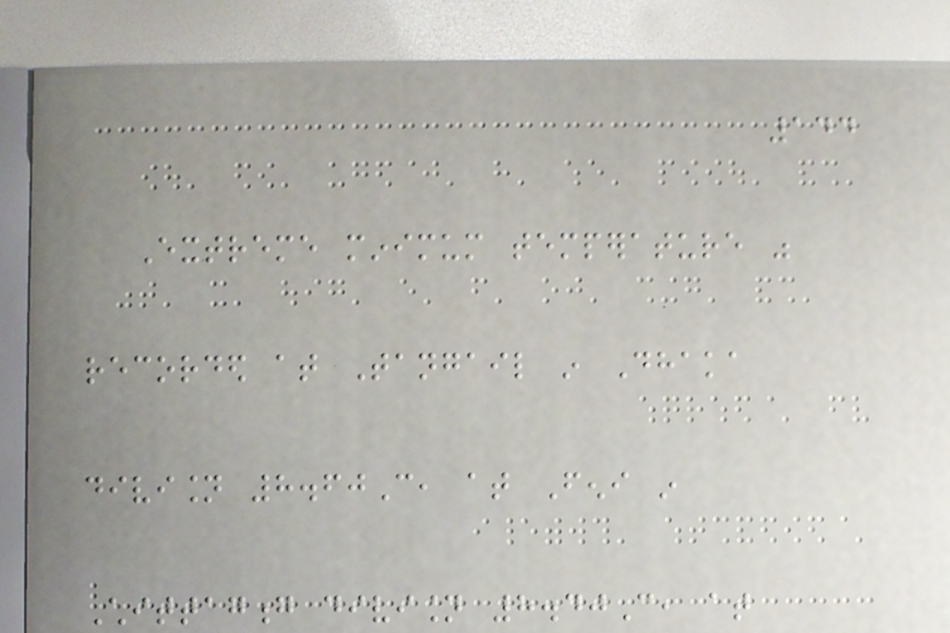144
Extreme minimum temperature was
recorded at Tangail in Dhaka
division 8.60C, at Feni in
Chittagong division 8.40C, at
